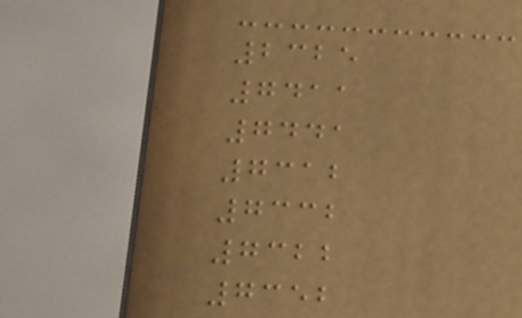2325
7411
7441
7312
7332
7322
7352
